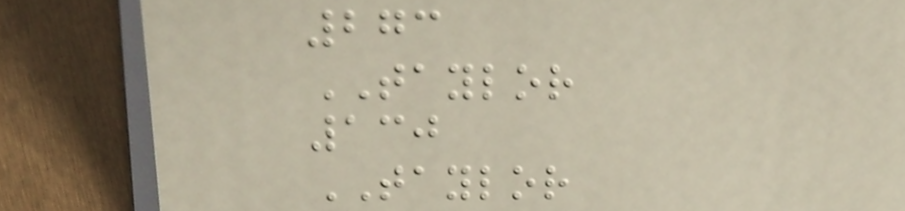273
TAYLOR
130
TAYLOR
